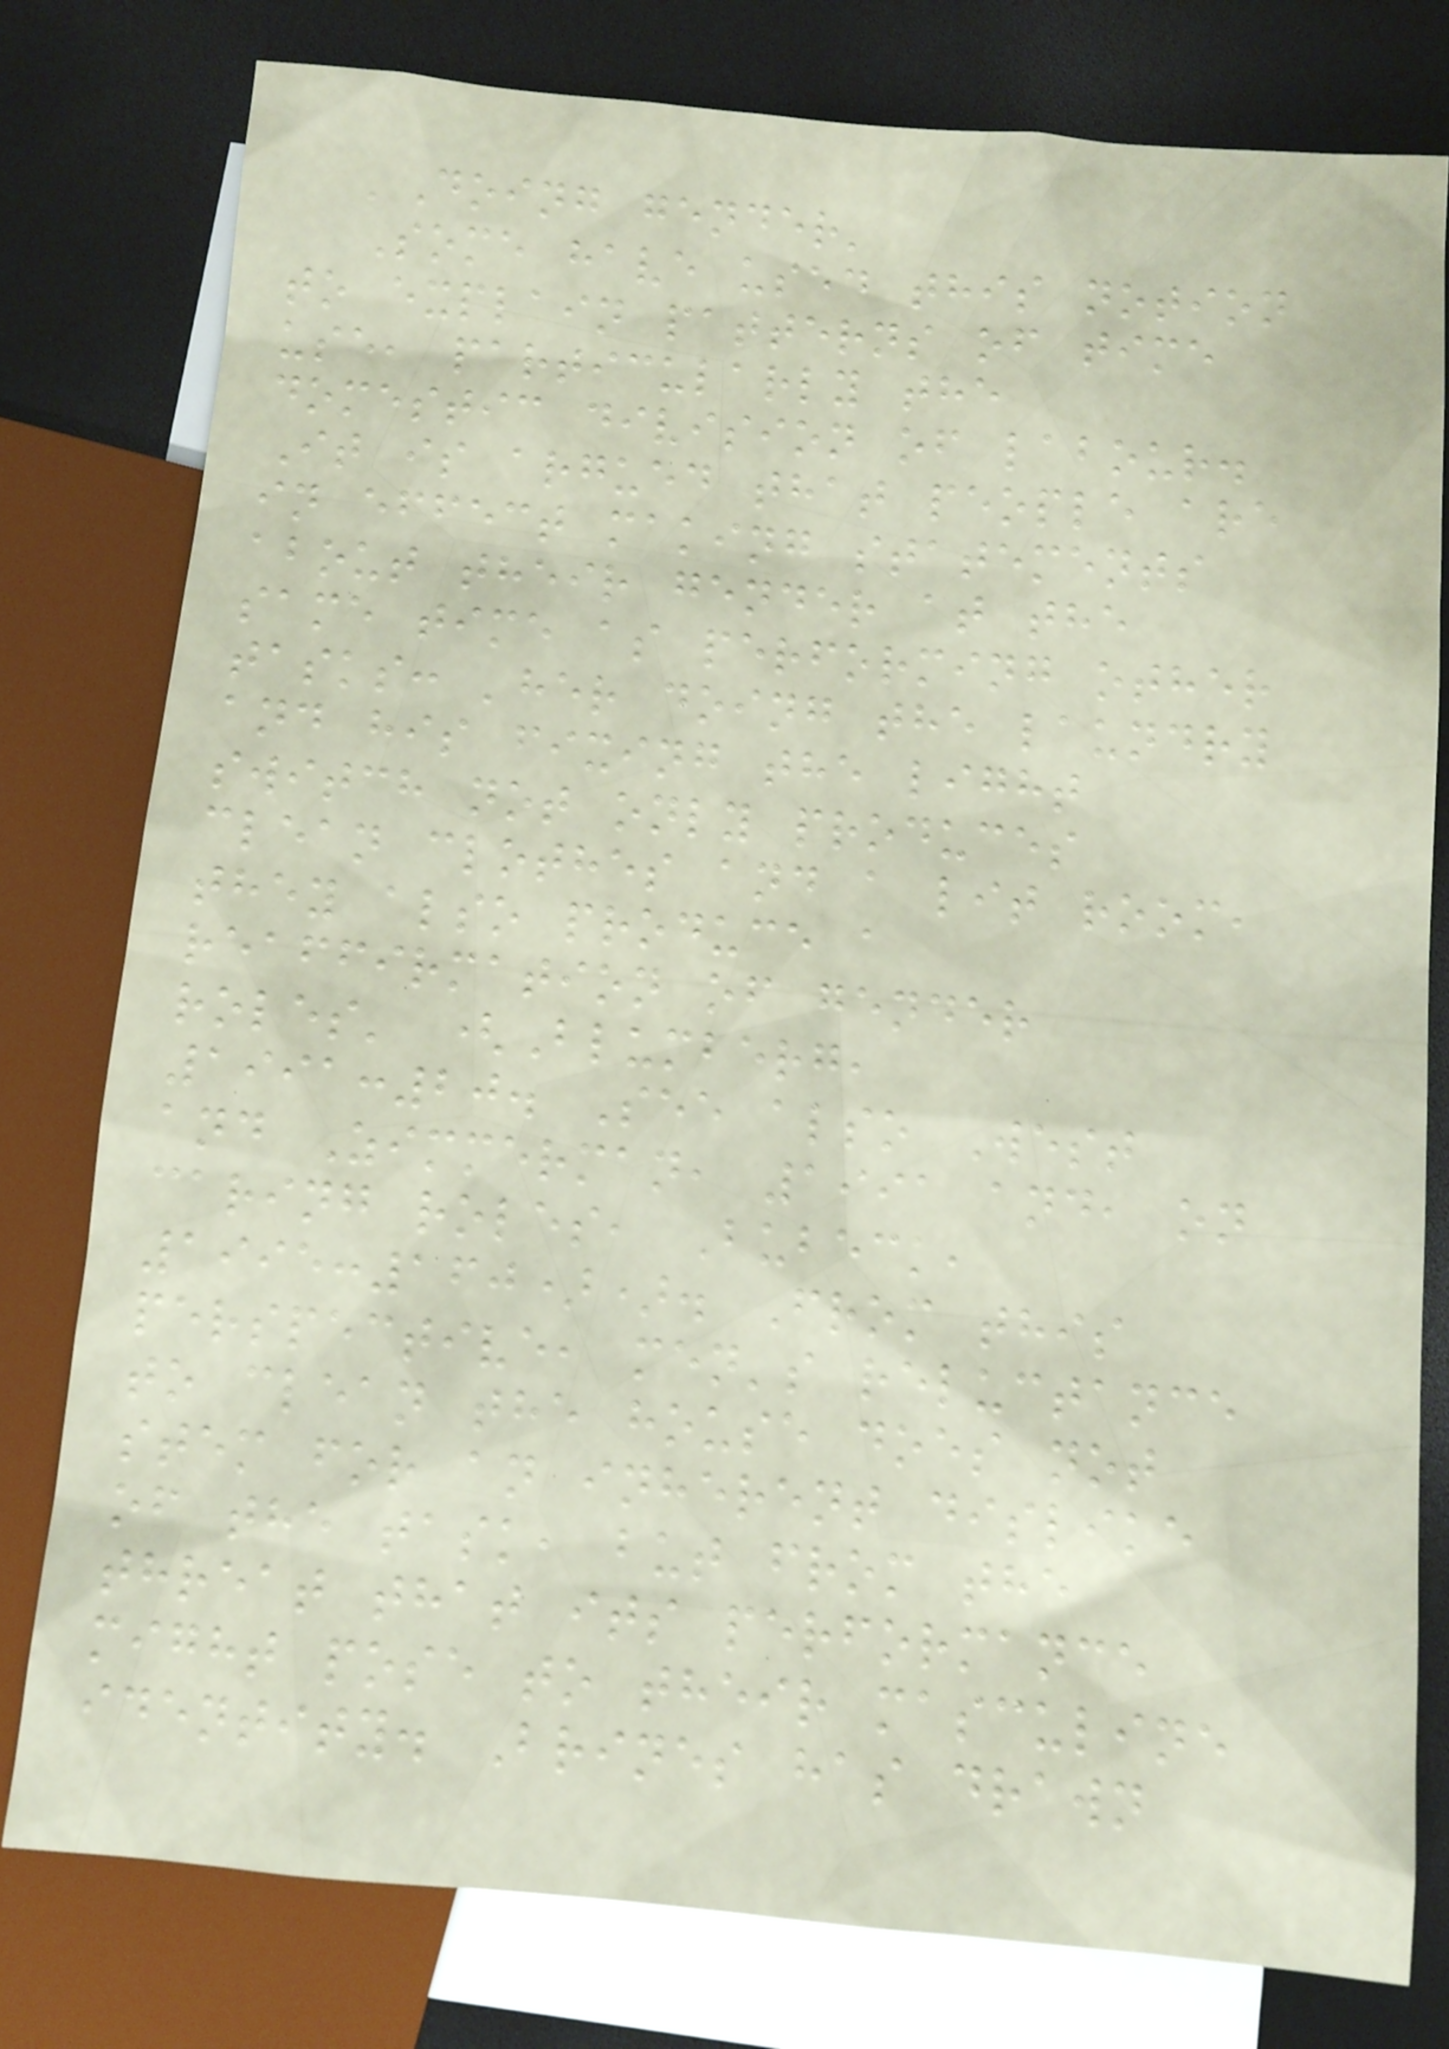'Doing gender'
Some have used this notion
to explain patterns of time
use, particularly the
domestic division of labour.
It is argued that people are
in effect making statements
about their gender at the
same time as performing other
tasks: 'her doing the laundry
and his fixing the light
switch not only produces
clean clothes and a lit room,
they also produce a
reaffirmation of gender
roles' (Blumberg,
1991:20. See also West
and Zimmerman, 1991 and, on
caring roles, Bubeck,
1995:160)). From this
perspective, men's reluctance
to clean the house does not
stem for an inherent dislike
of the task, but from the
threat that its performance
might pose to their masculine
identity. Brines has drawn
